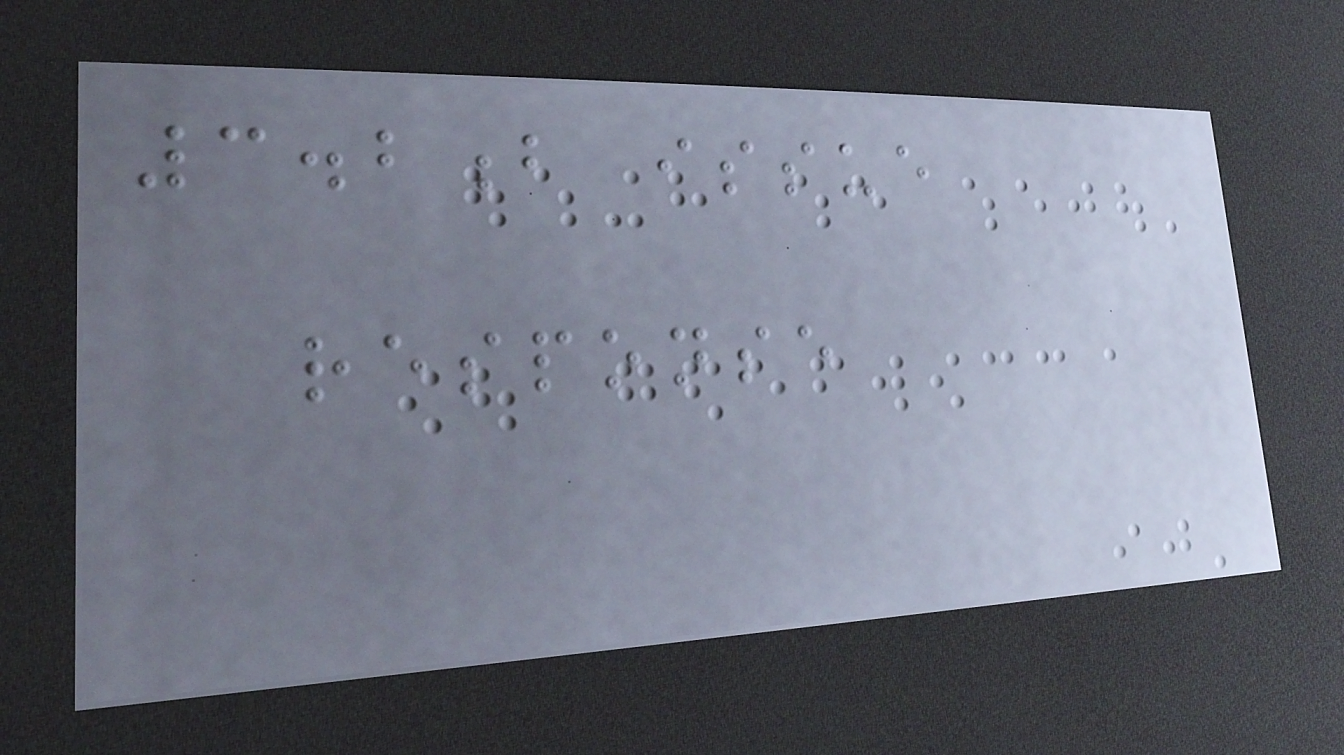3.2b issue
response
